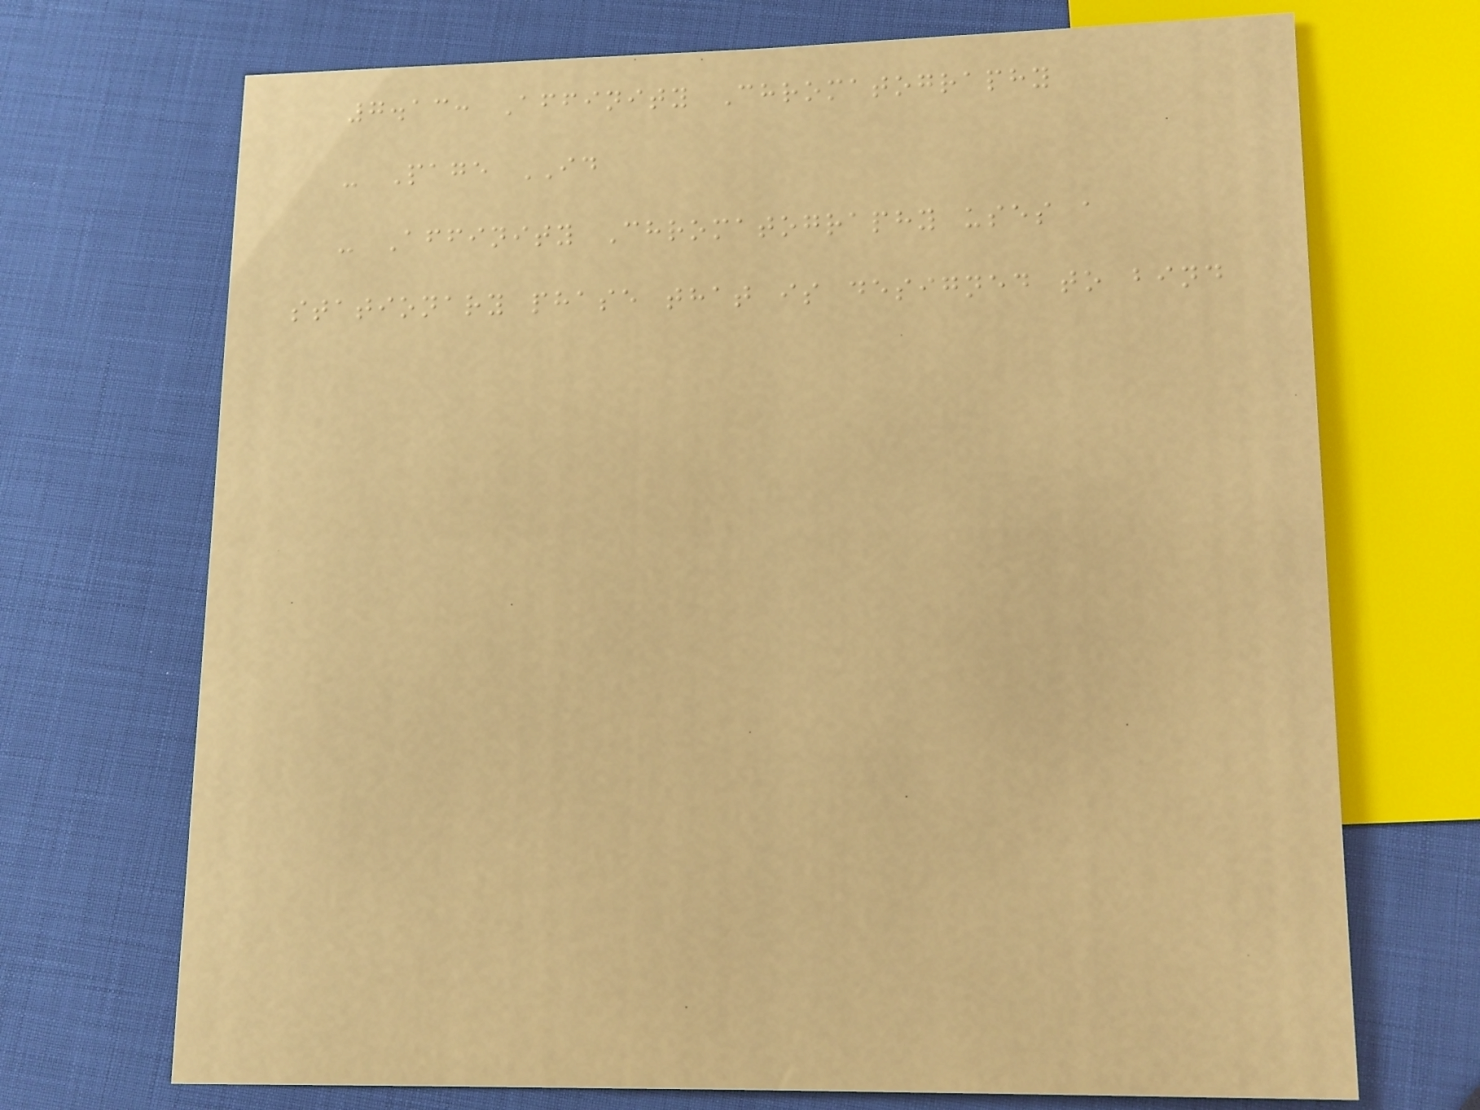7.13: Affinity Chromatography
- Page ID
- Affinity Chromatography uses a
stationary phase that is designed to bind
